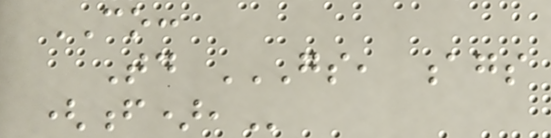CO:
Today GS, AGS
(F),
